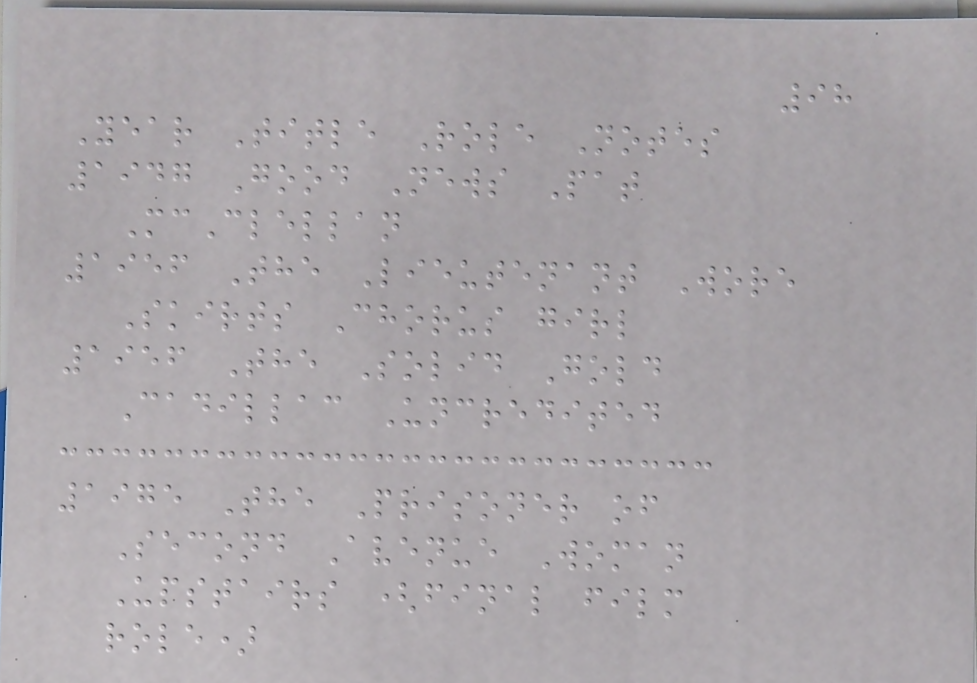98
Year Title Role Notes
1947 Good News Pat
McClellan
1956 The Lieutenant Wore
Skirts Chorus girl
1956 The Solid Gold
Cadillac Uncredited
1975 The Prisoner of
Second Avenue Woman
Upstairs (final film
role)
